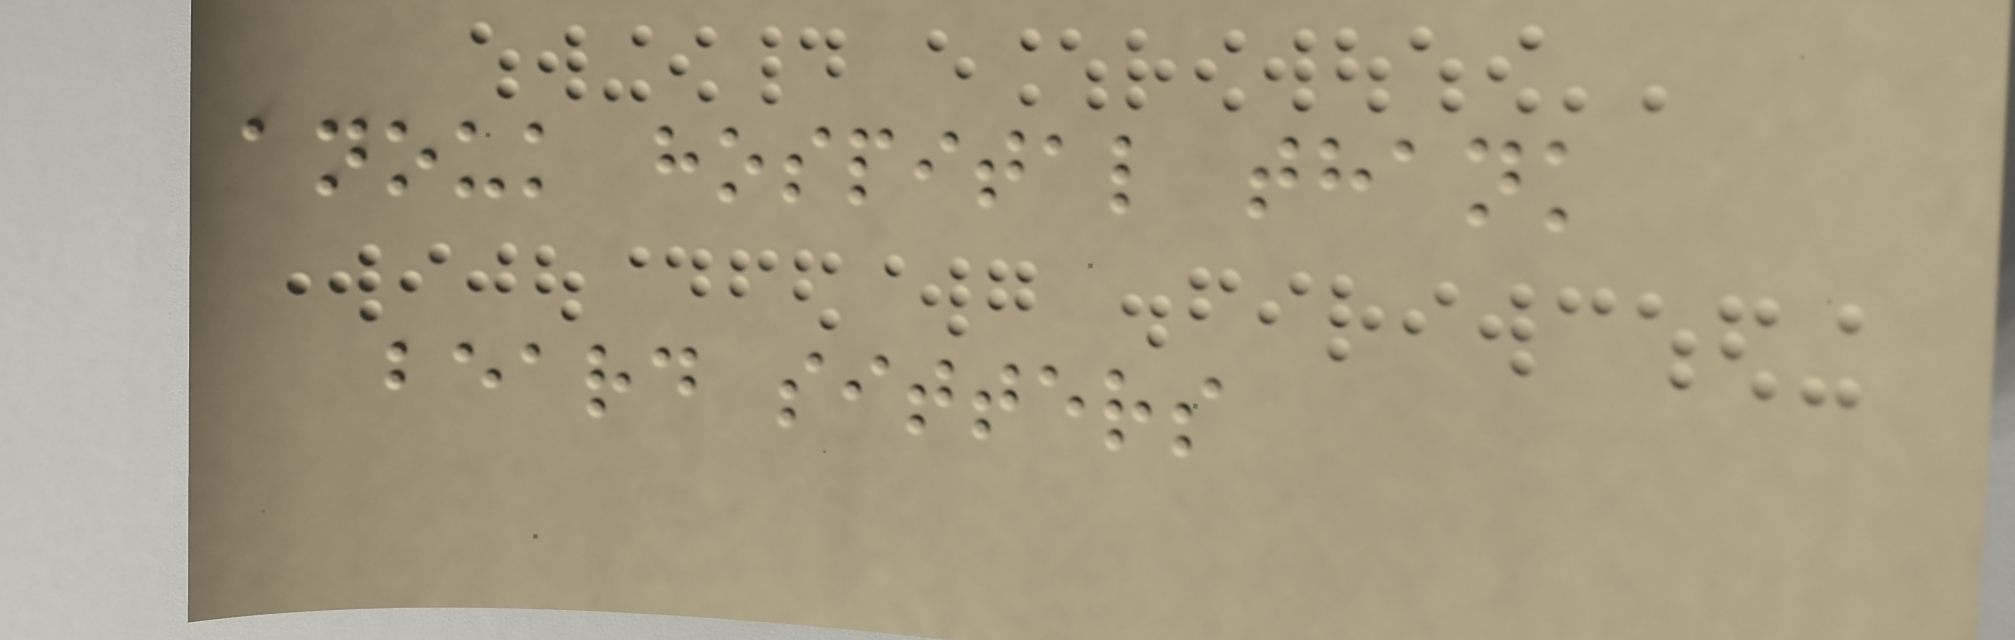anouk hospital thank
beard sitters
